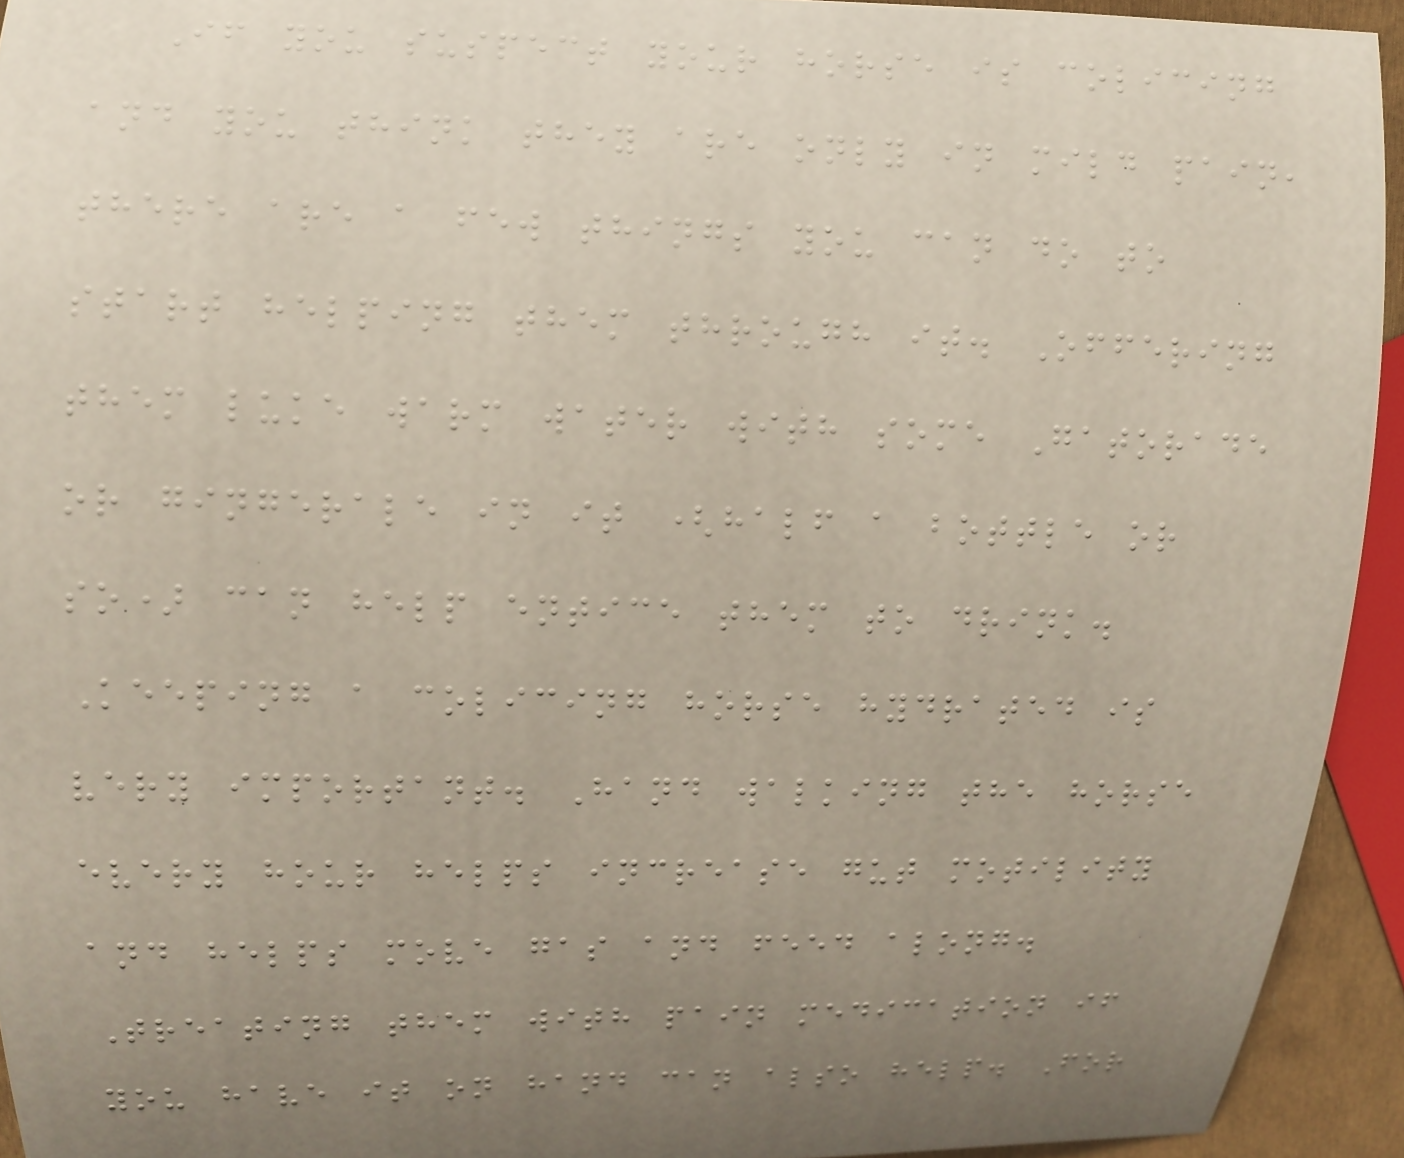If you suspect your horse is colicing
and you think they are only in mild pain,
there are a few things you can do to
start helping them through it. Offering
them luke warm water with some Gatorade
or gingerale in it (half a bottle or
so) can help entice them to drink.
Keeping a colicing horse hydrated is
very important. Hand walking the horse
every hour helps increase gut motility
and helps move gas and feed along.
Treating them with pain medication if
you have it on hand can also help. For
